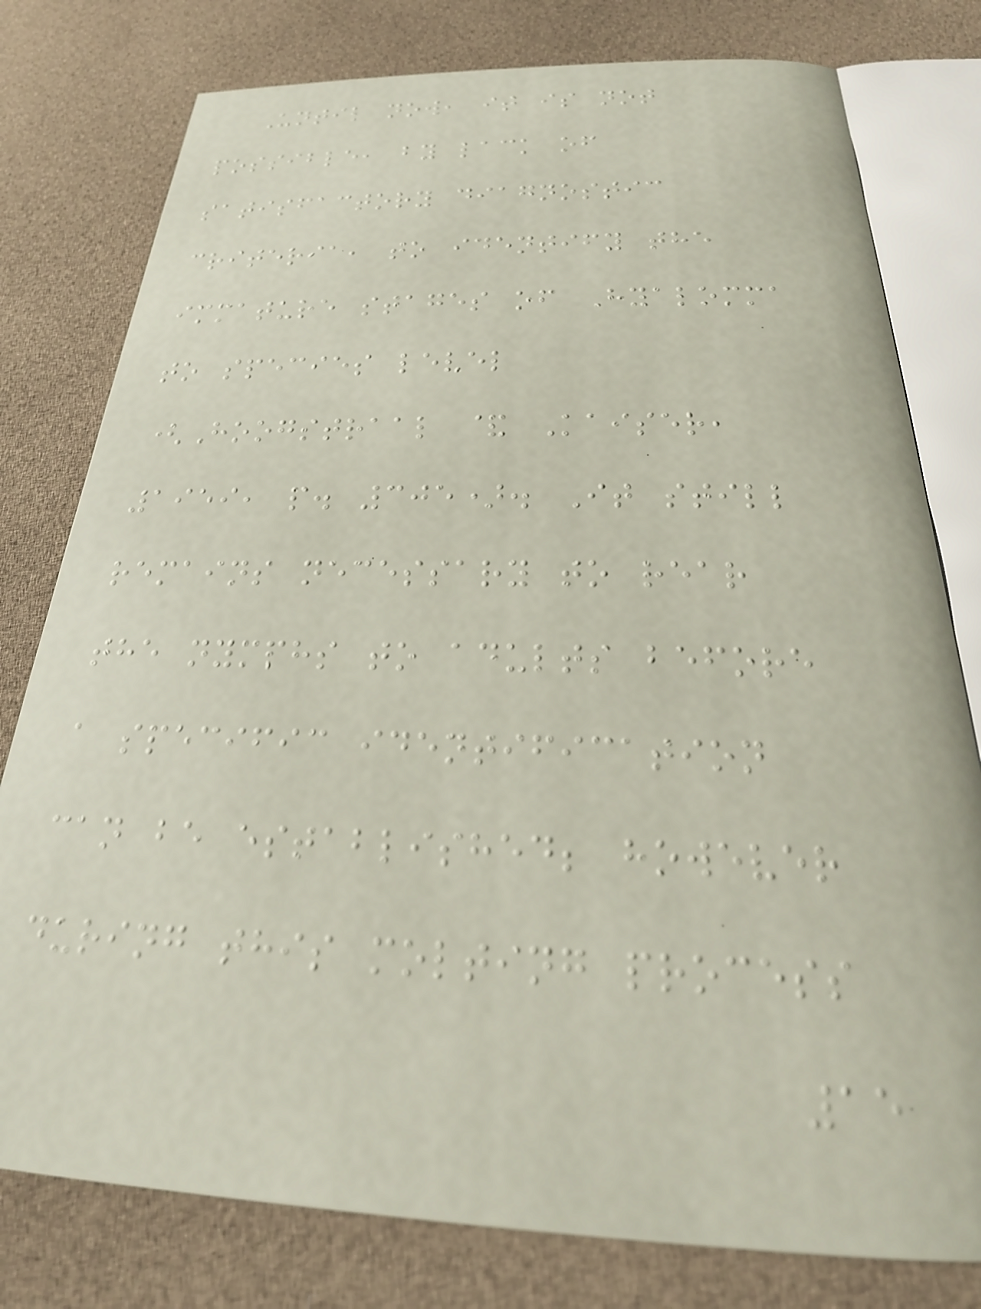Until now, it is not
possible, by lack of
satisfactory diagnostic
criteria, to identify the
immature stages of Hyalomma
to species level
(Hoogstraal & Kaiser,
1959, p. 305). It still
remains necessary to rear
the nymphs to adults before
a specific identification
can be established; however
during this molting process
15
